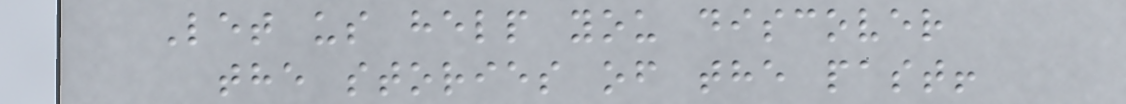Let us help you discover
the stories of the past!
